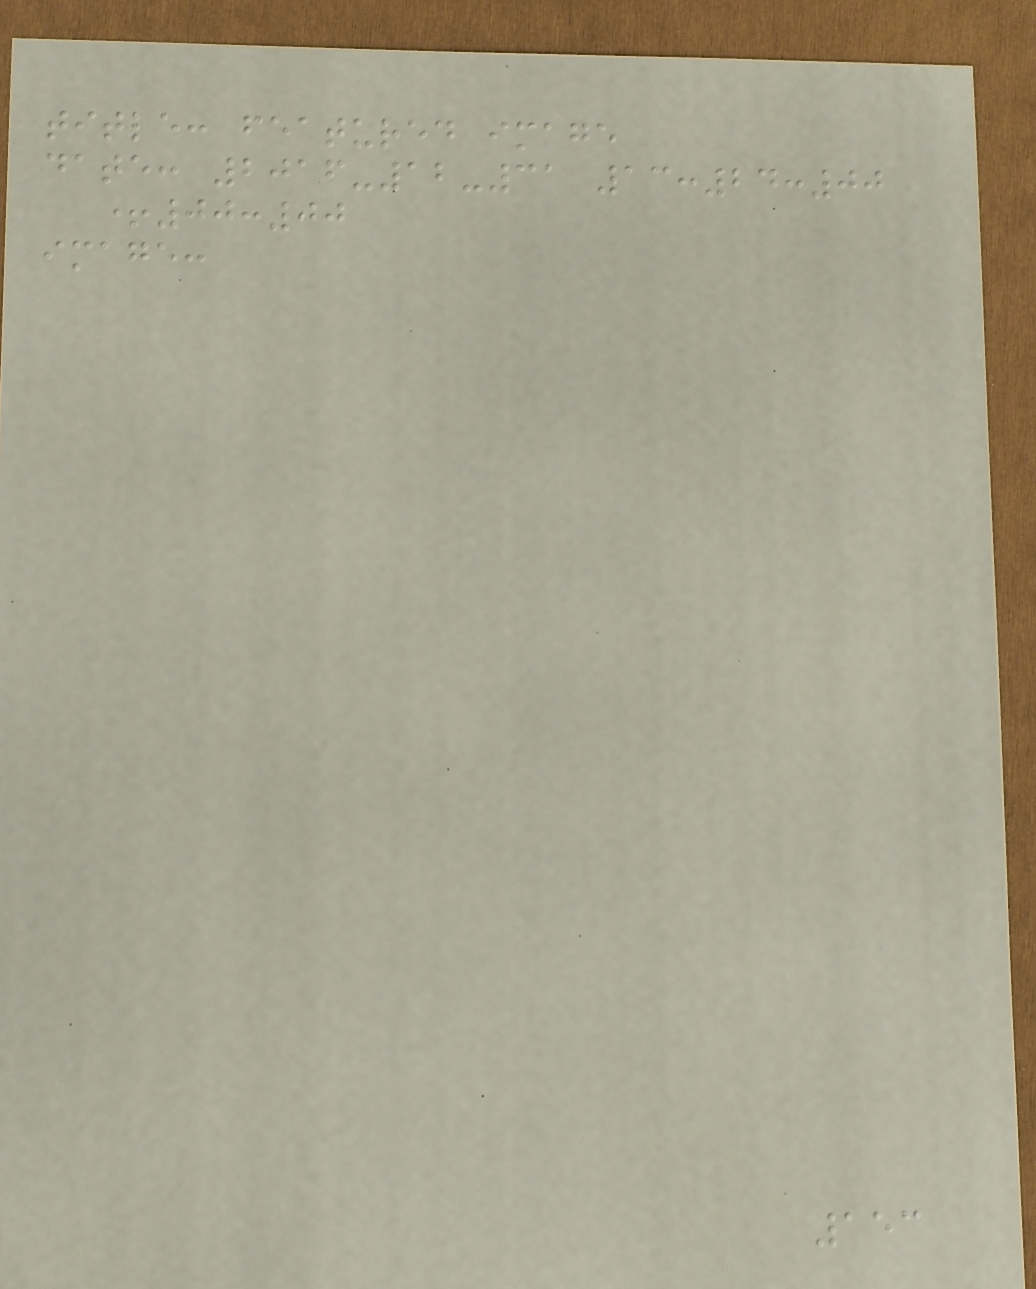title: featured image
date: 2016-12-31 13:24:00
+00:00
image:
153
